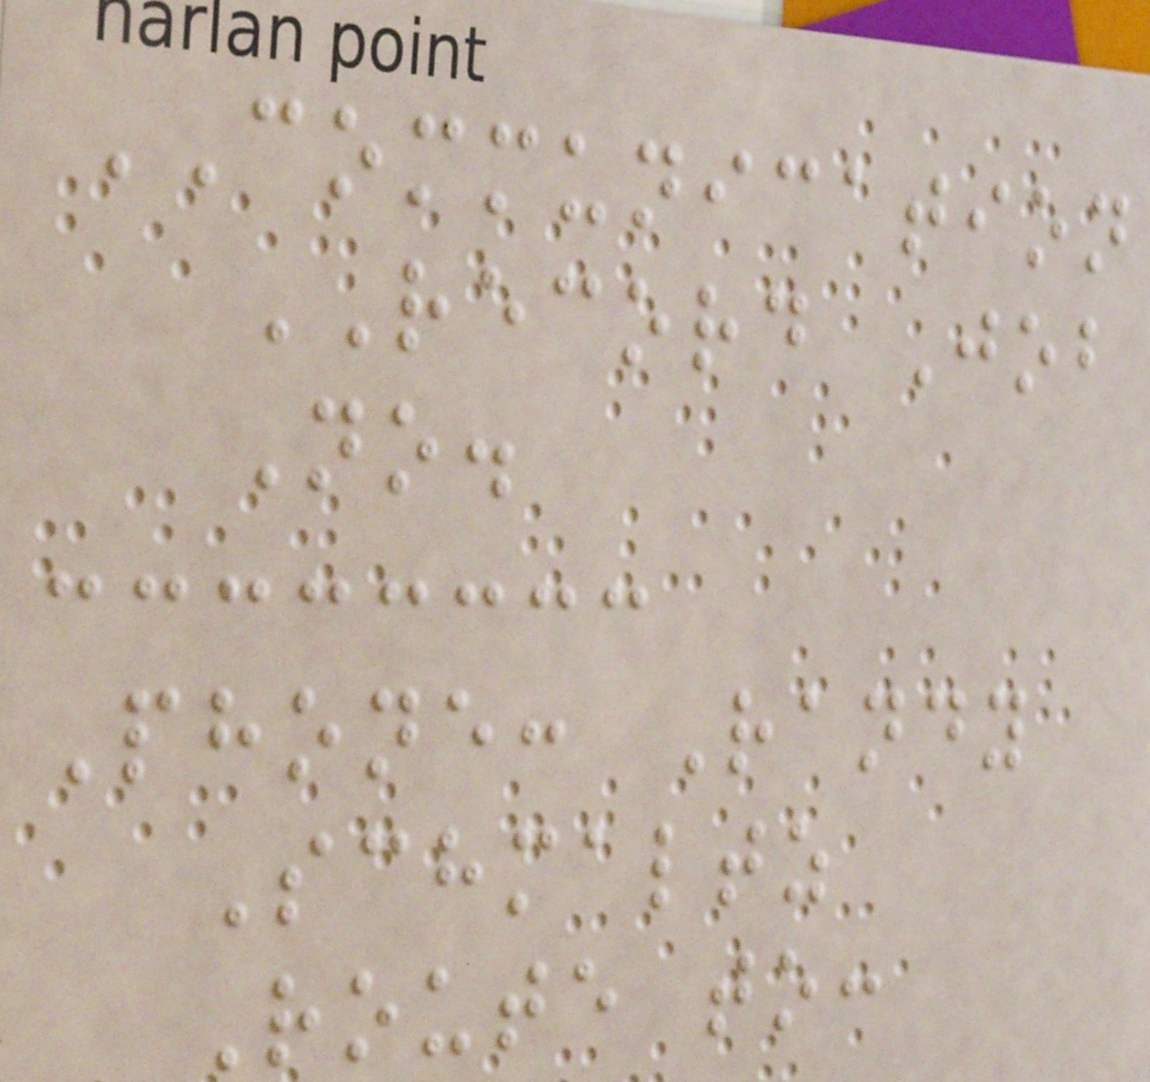COMMUNICATION
RECORD Job
No.
Phone: Randy
Schmaltz
Route to:
